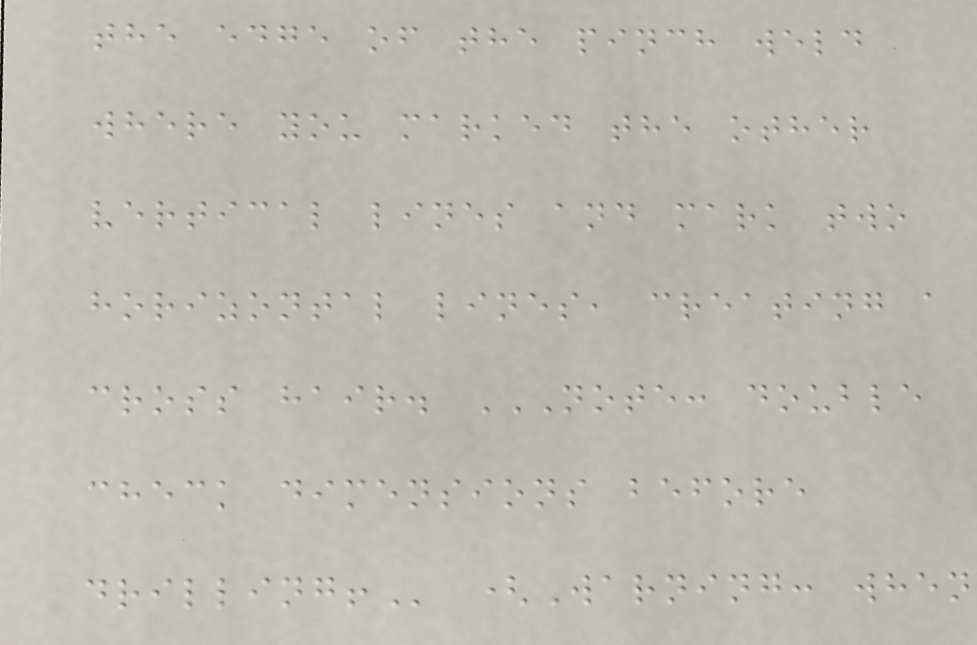the edge of the pinch weld
where you marked the other
vertical lines and mark two
horizontal lines, creating a
cross hair. NOTE: DOUBLE
CHECK DIMENSIONS BEFORE
DRILLING! (Warning: when
